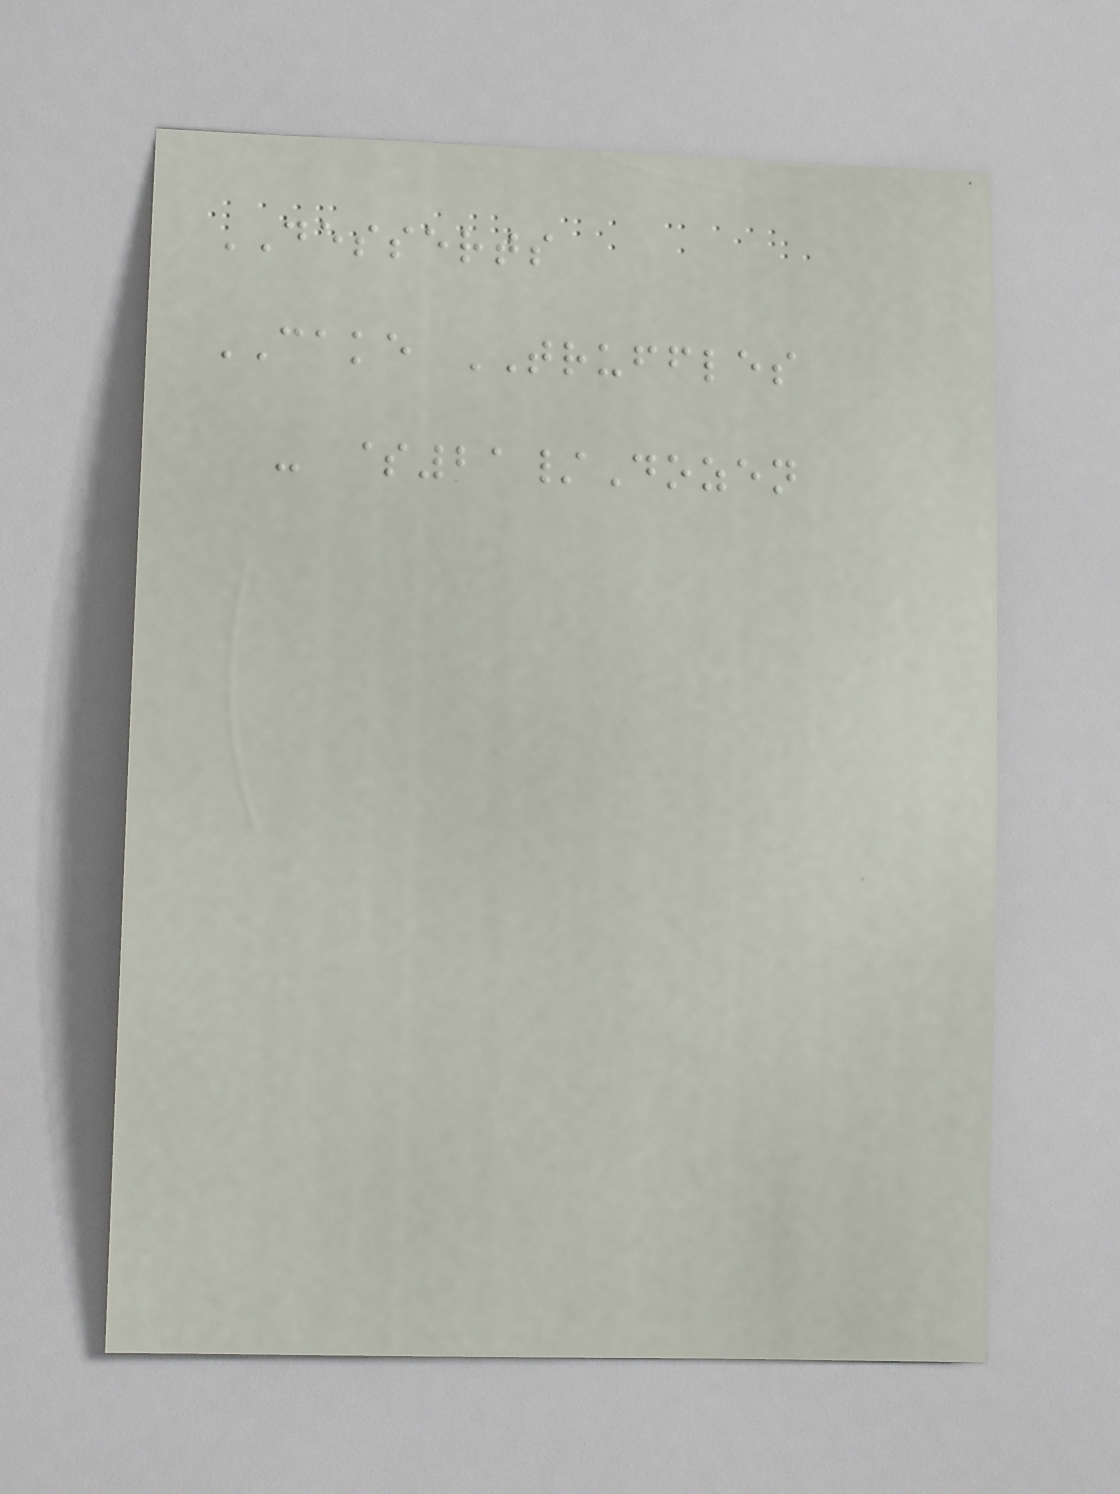DESSERTS
CAKE TRUFFLES
- $21/Dozen
